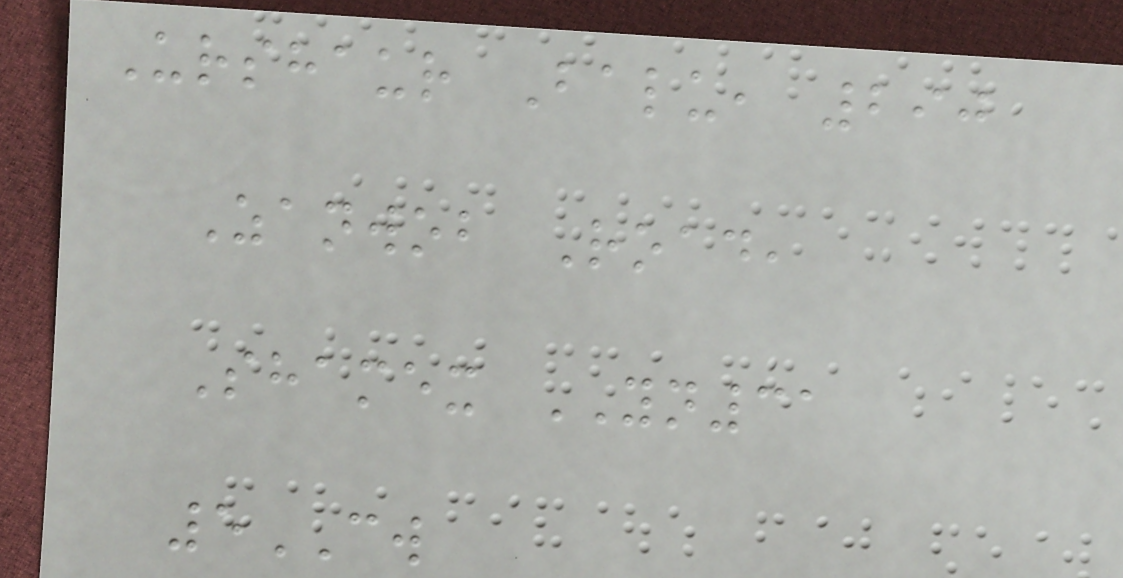Urshaur Balu, 290
Zanwob Road,
Shamex YN31
5CW
